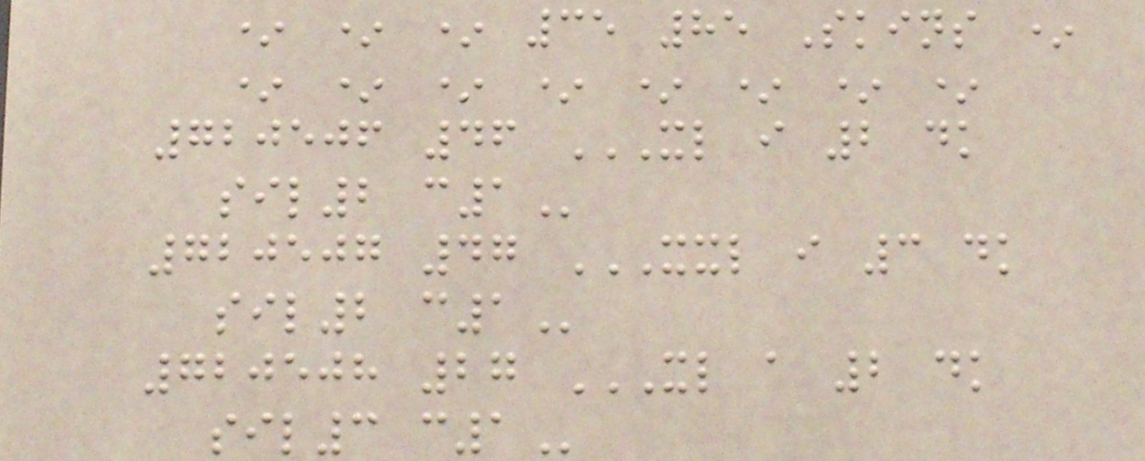* * * 35 85 Skins *
* * * * * * * *
720506 46 XL I 2 DK
SIL2 C1
720507 47 XXL I 3 DK
SIL2 C1
720508 27 XL A 2 DK
SIL3 C1
